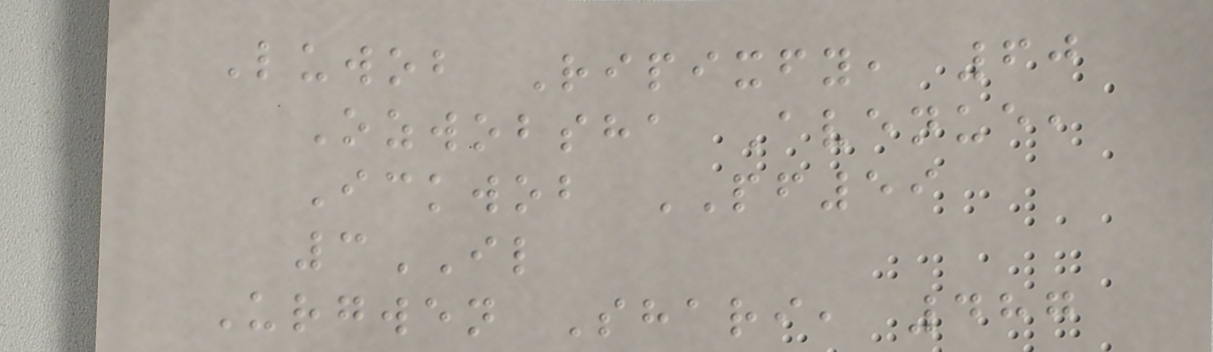Luwob Ripixfy, 60
Ozwobsha Avenue,
Ickwob PF59
3IL
Urgwen Shari, 487
